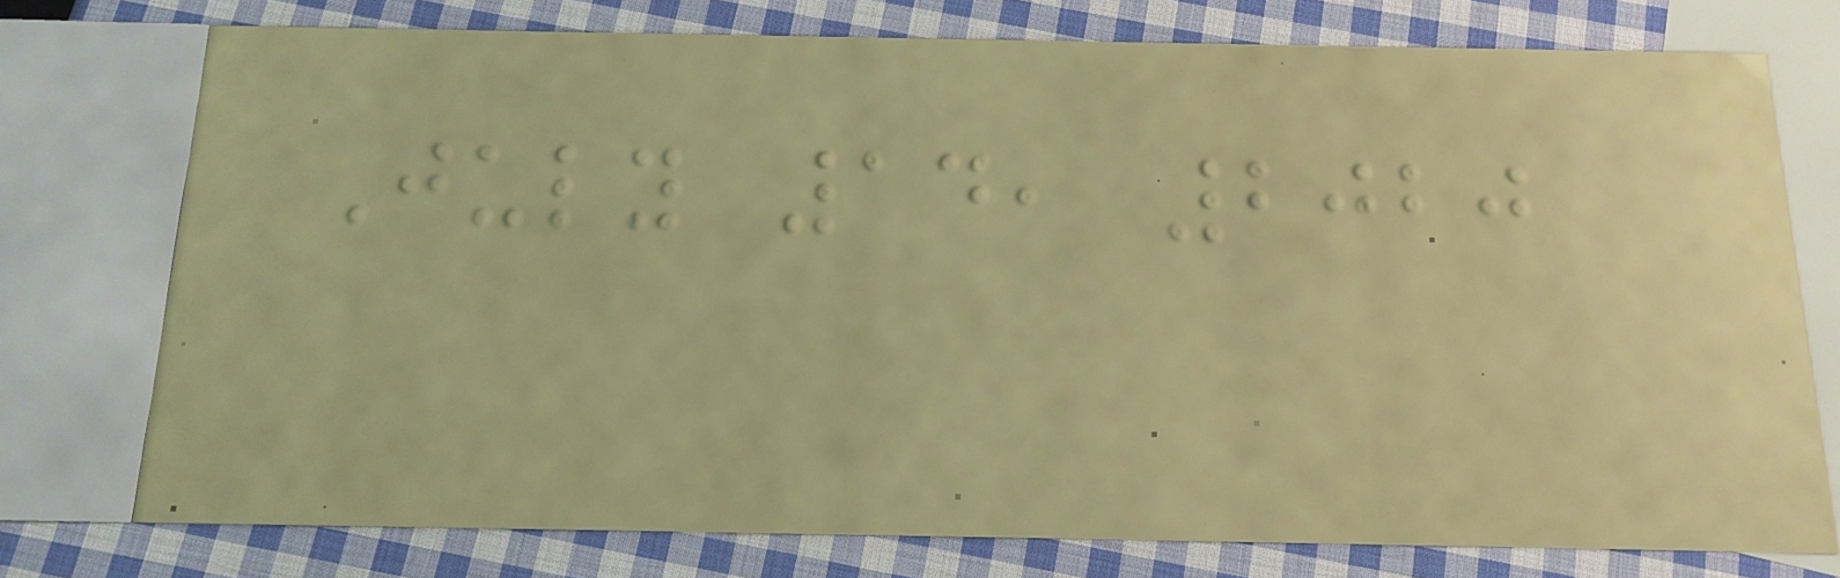July 14, 2020
